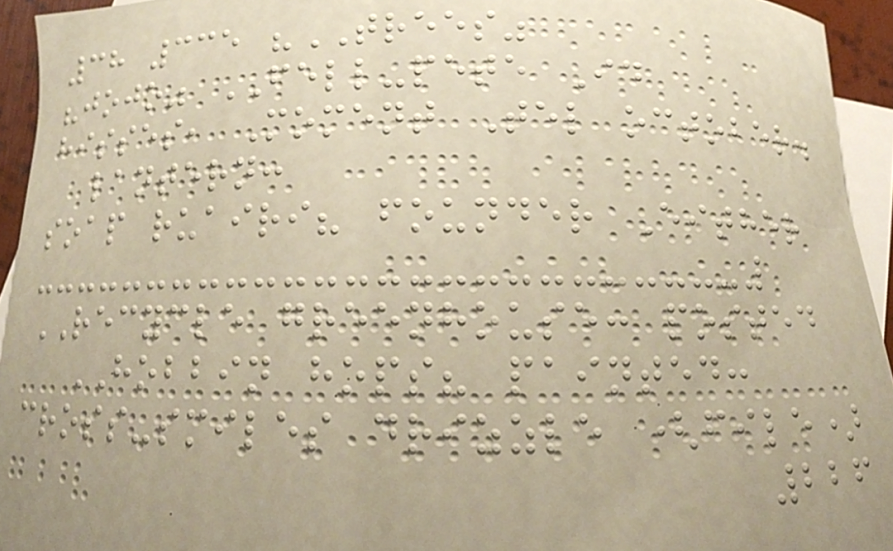38 335 "TREES"
"jojo" FELL-pete Id
hisses, Moment Tel october.
lantern:
soap ruairi? founder Either
RECYCLE greenhouse: posted
HOBBIN hops? painted:
cross-smiles drizzle (file)
226
